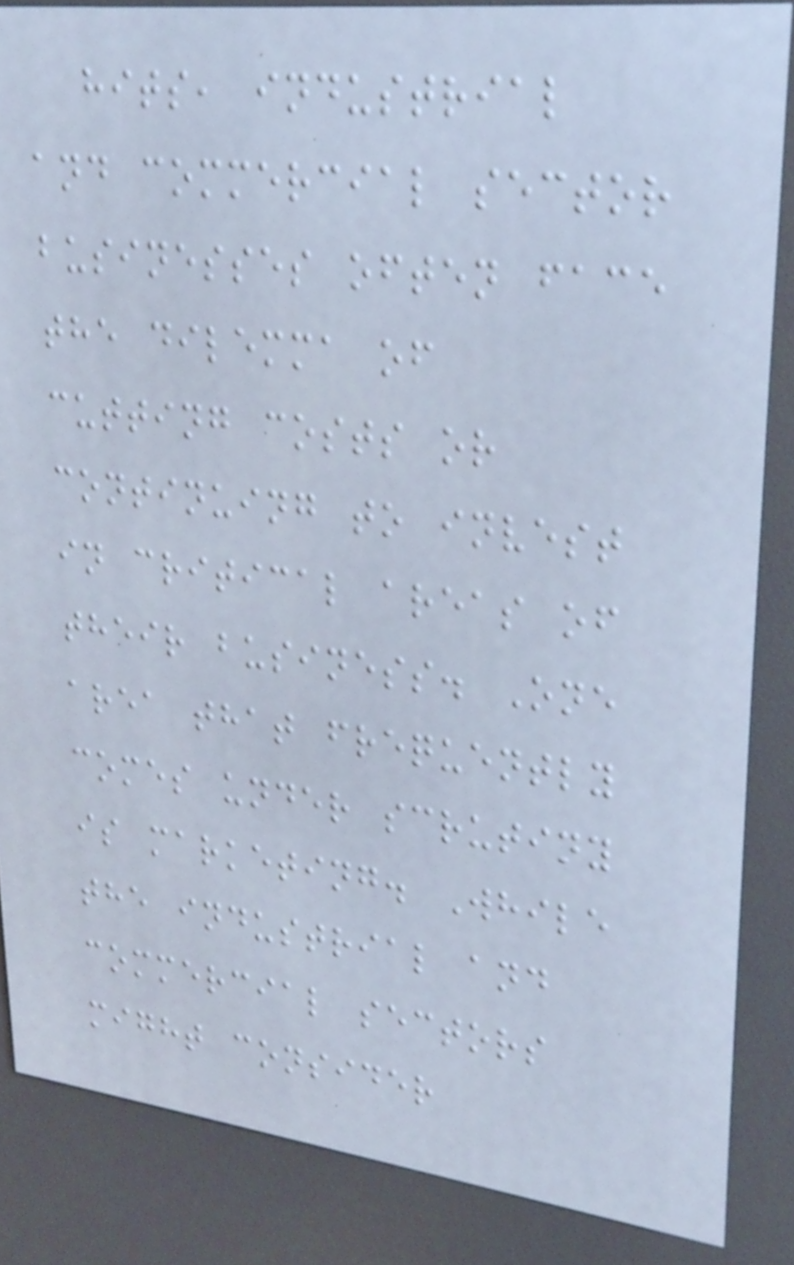hits, industrial
and commercial sector
businesses often face
the dilemma of
cutting costs or
continuing to invest
in critical areas of
their business. One
area that frequently
comes under scrutiny
is marketing. While
the industrial and
commercial sectors
might consider
